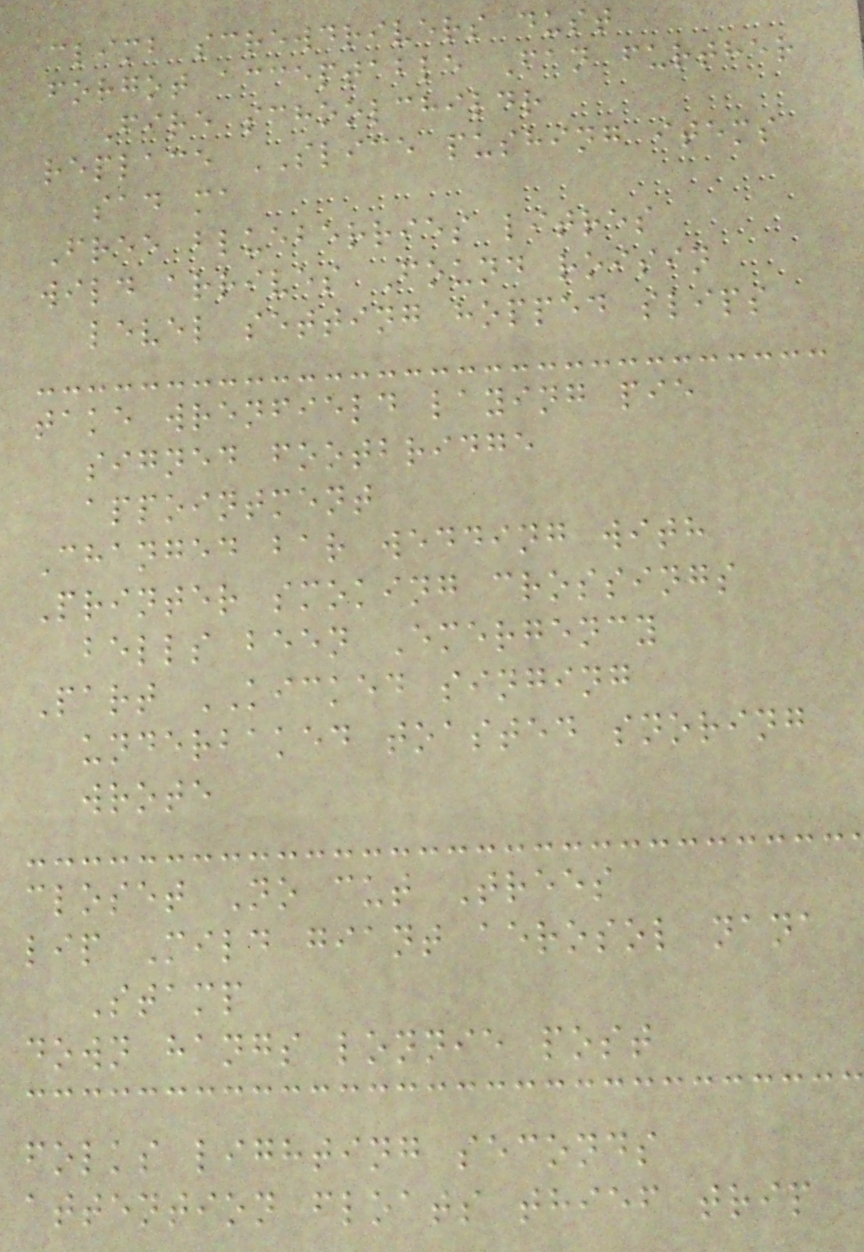climb screwdrivers dust
forgot acceptable Fan further
Fire schoolchildr
replace SLICE pushing items
sad ma
Free blueberries litres
wild arrives Found roisin
level setting hopped slips
take wrenfield laying pie
signed footbridge
appointment
Changed bar wedding with
Printer smoking crossings
bells been Emergency
Part KICKED singing
underbaked toasted snoring
wrote
closet No cut Trees
lip Mild giant aerosol nana
Stamp
down hangs lonnie post
folks lighting seconds
attention floats thief trip
